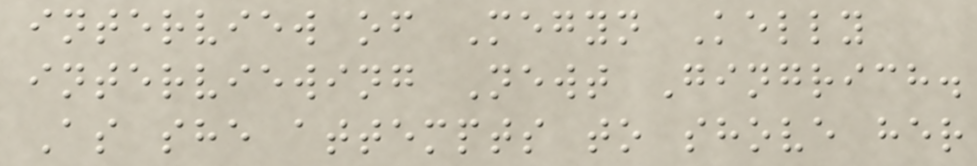interview of Megyn Kelly
interviewing Newt Gingrich.
As she attempts to shove her
